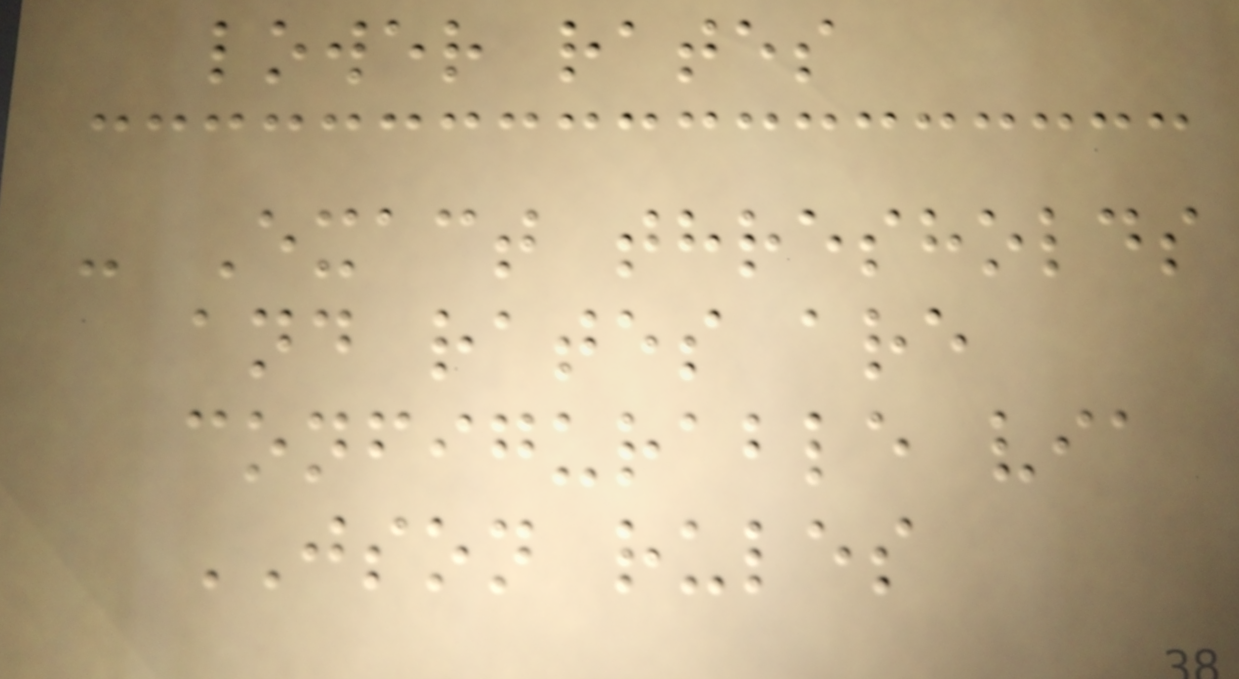lower rates
- Exact thresholds
and rates are
configurable via
JSON rules
